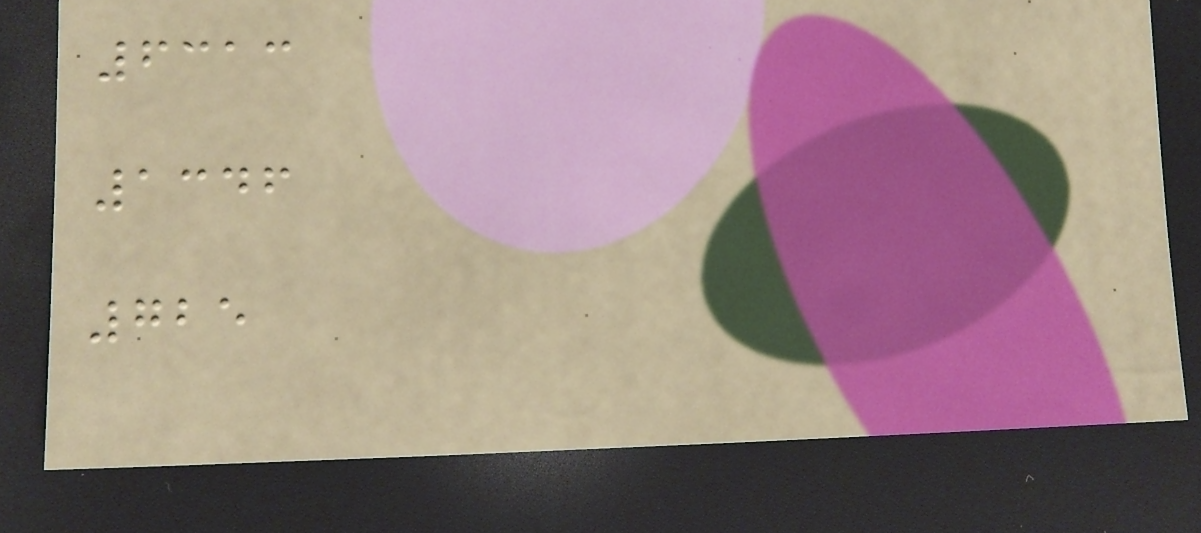6313
1346
725
